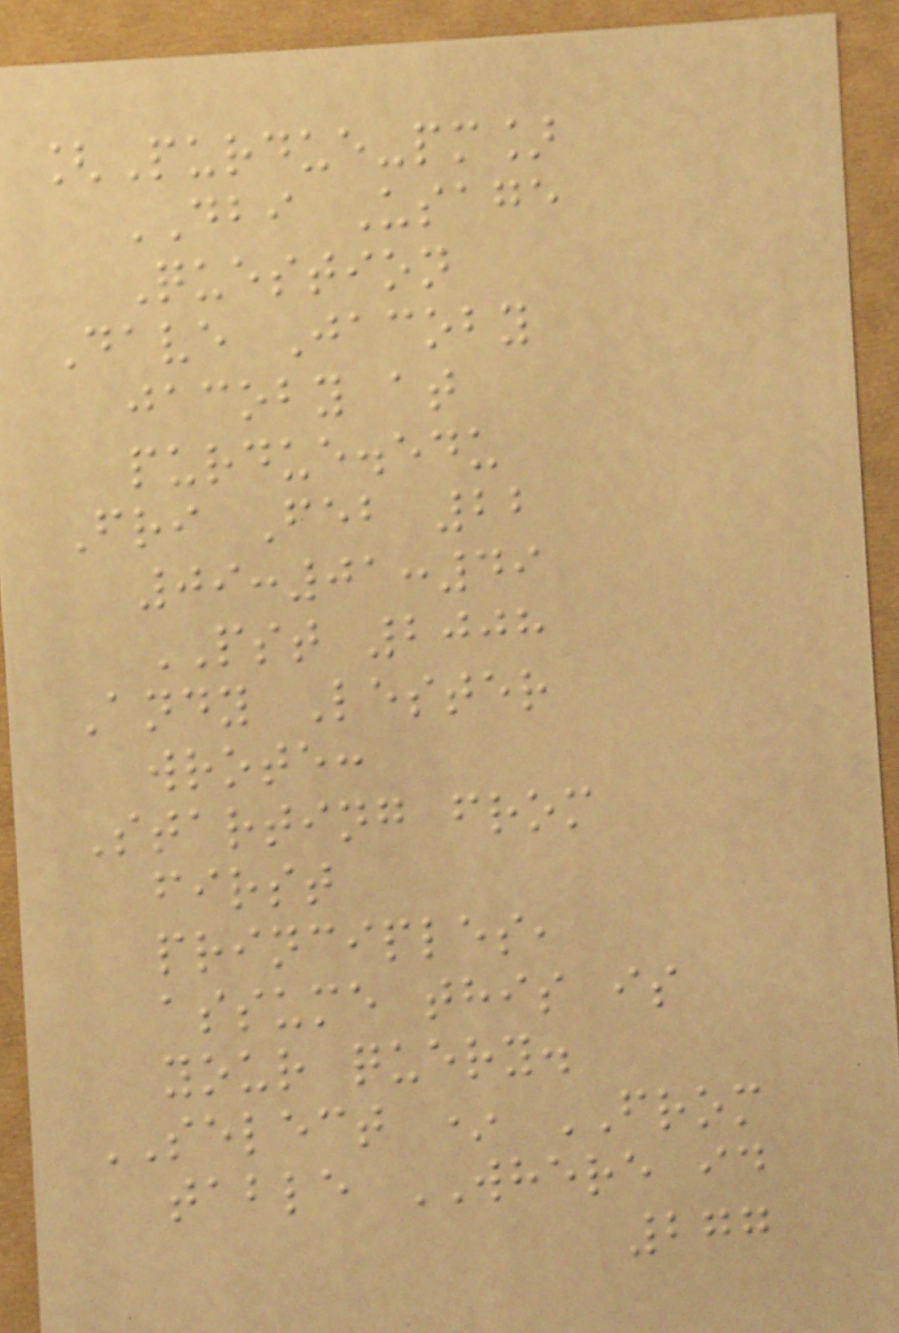[Purdue-pm]
DBI Usage
Question
Dave Jacoby
jacoby at
purdue.edu
Fri Feb 22
09:01:49
PST 2008
Andy Lester
wrote:
Starting from
first
principles,
assume this is
your query.
SELECT * FROM
table WHERE id
277
